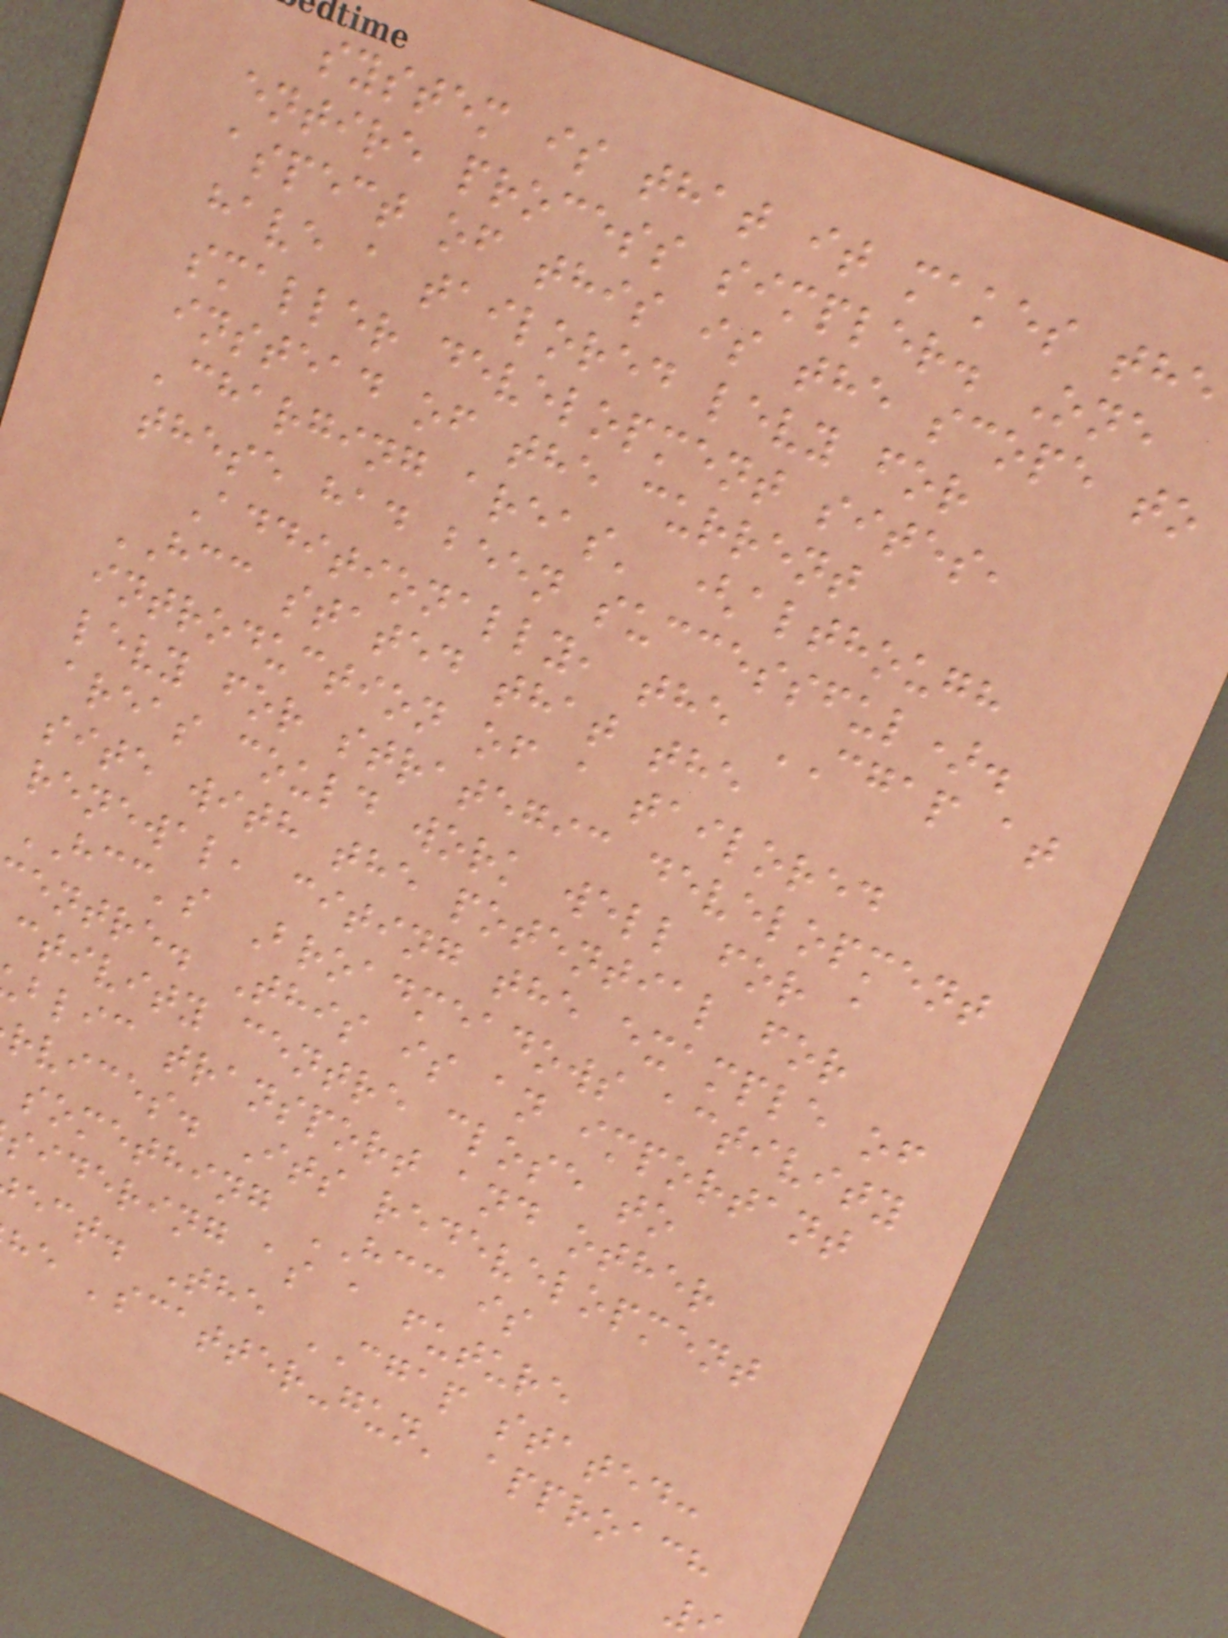system is that it makes the
entire process simpler. One
aspect of this is the scope to
have a tailored levy for
smaller development sites,
instead of the current
'charging areas' (although
these had been successful).
Additionally, the CGAP at
HCC stated that the
introduction of a tailored
levy for strategic development
areas could work well for a
site with the potential for
renewal, citing the example of
HCC's Broadmeadows activity
entre. This is an important
ctivity centre close to
blic transport and other
rvices. Its redevelopment
something HCC is
sidering as a future
ect. The CGAP stated:
he 'scatter-gun' approach
